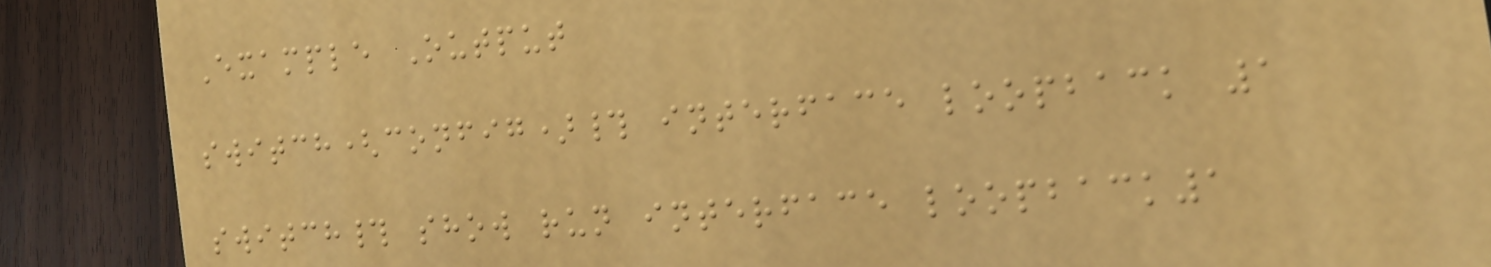Example Output
switch(config)# interface loopback 1
switch# show run interface loopback1
